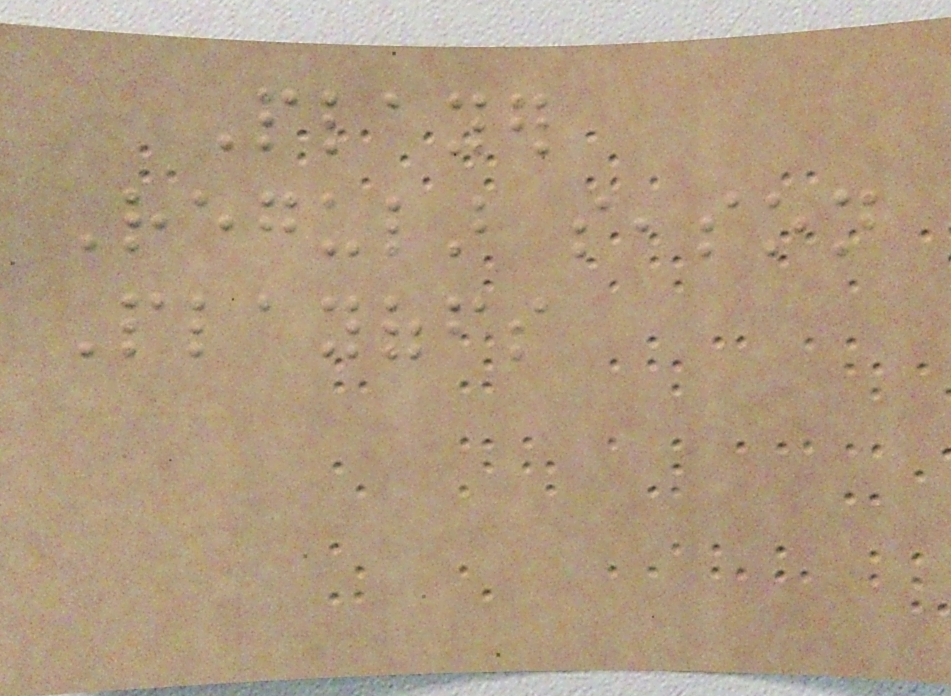Player
Regular season
Playoffs
